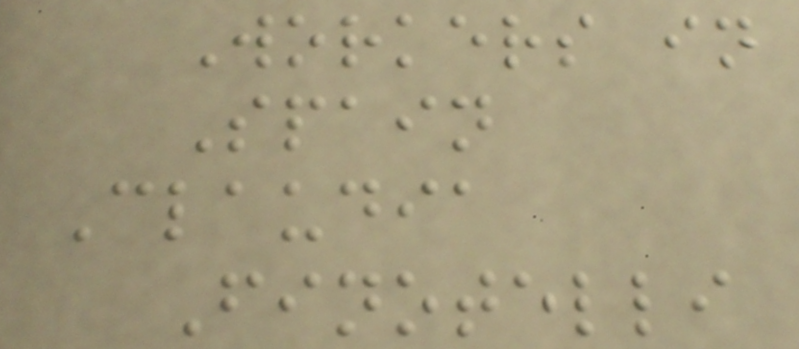Workers in
Spain
Claudia
Finotelli
